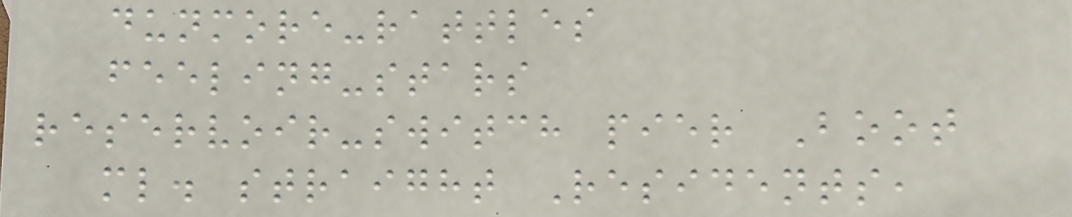dunmore-rattles
feeling-stars
reservoir-switch pier Boot
ml. straight Residents,
